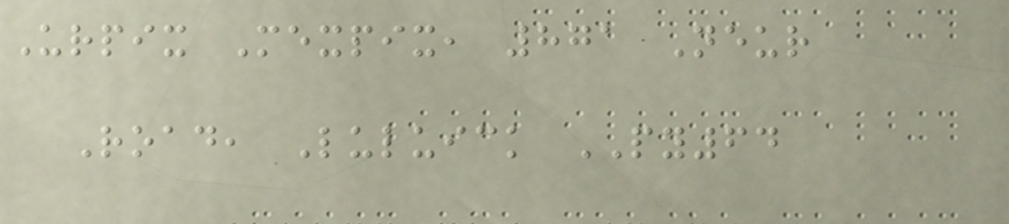Urpix Mexpix, 871 Neur
Road, Luluick PY64
